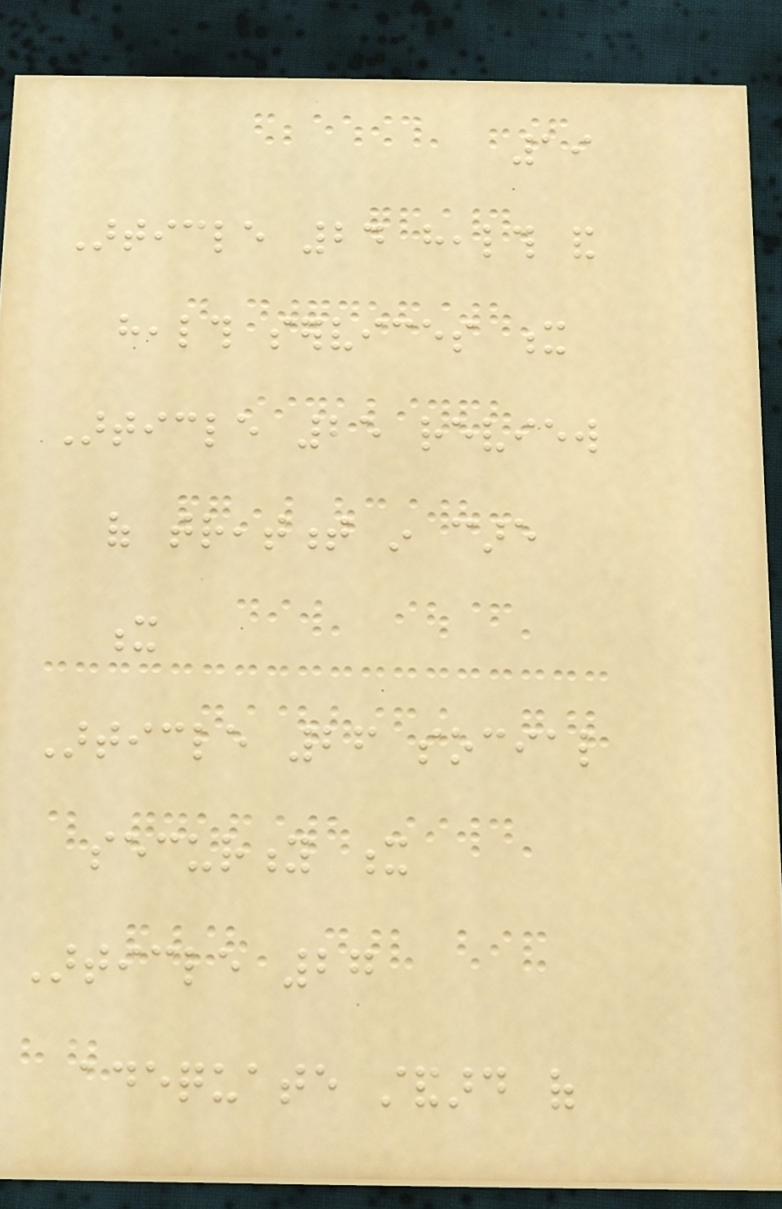19
Article 24 health and
health services x
Article 25 review
of treatment in care
x
Article 26 social
security x
Article 27
adequate standard of
